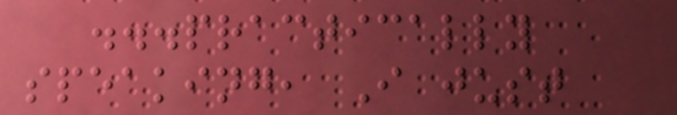...practically
speaking, I just
